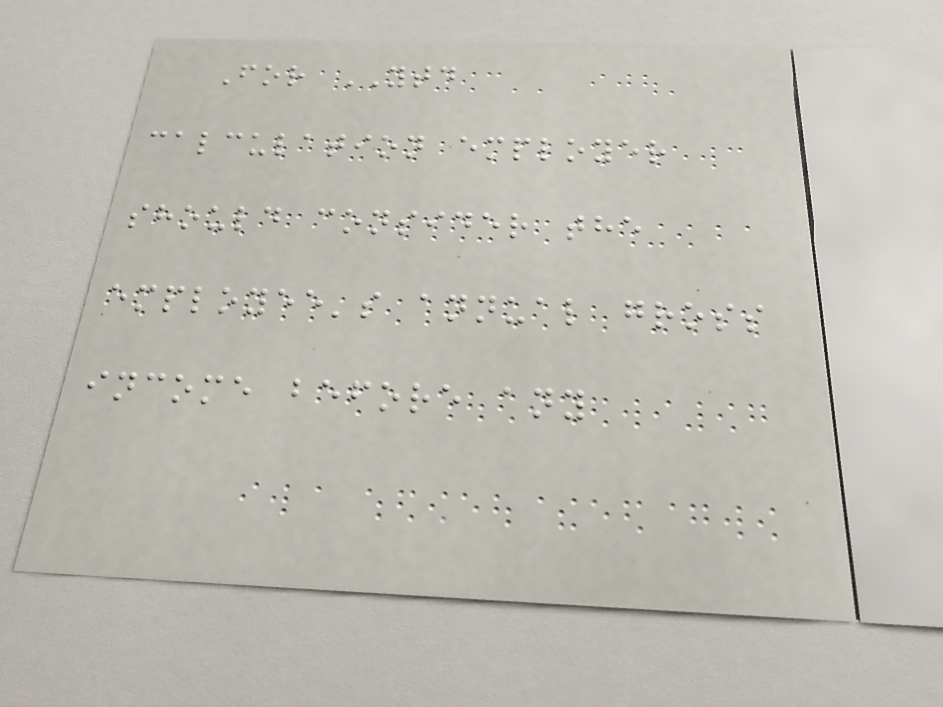For YTD
calculation employer
should consider the
employee's annual gross
income before any
